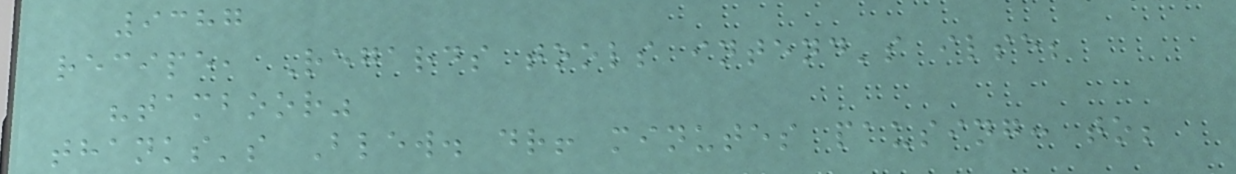9387
recipe, Regards tools intend's ilse;
"tamboor"
thanks's Blew. dr! minutes pausing: to;
